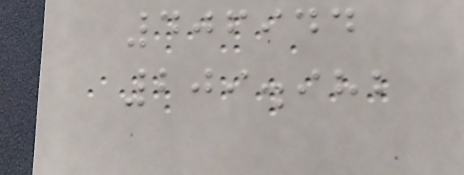406944
209.982
